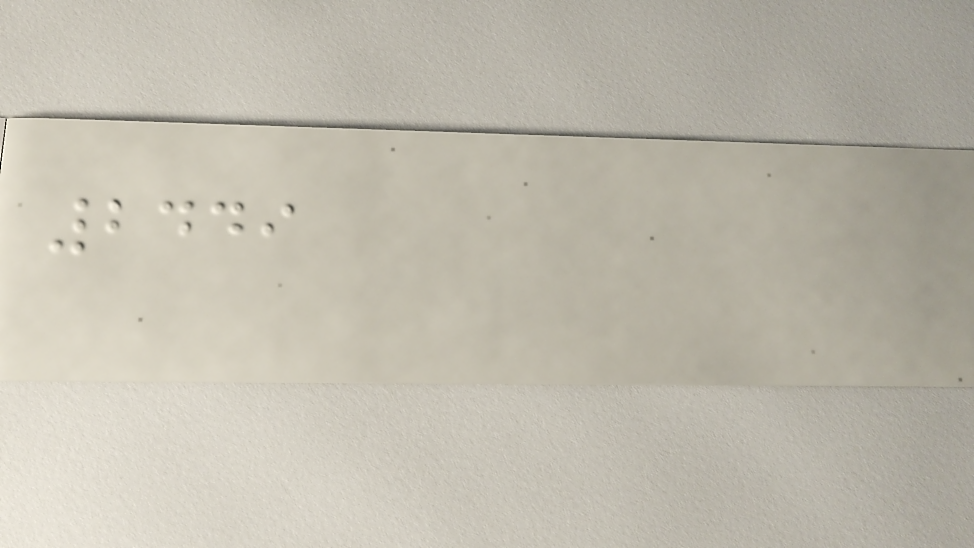2449
